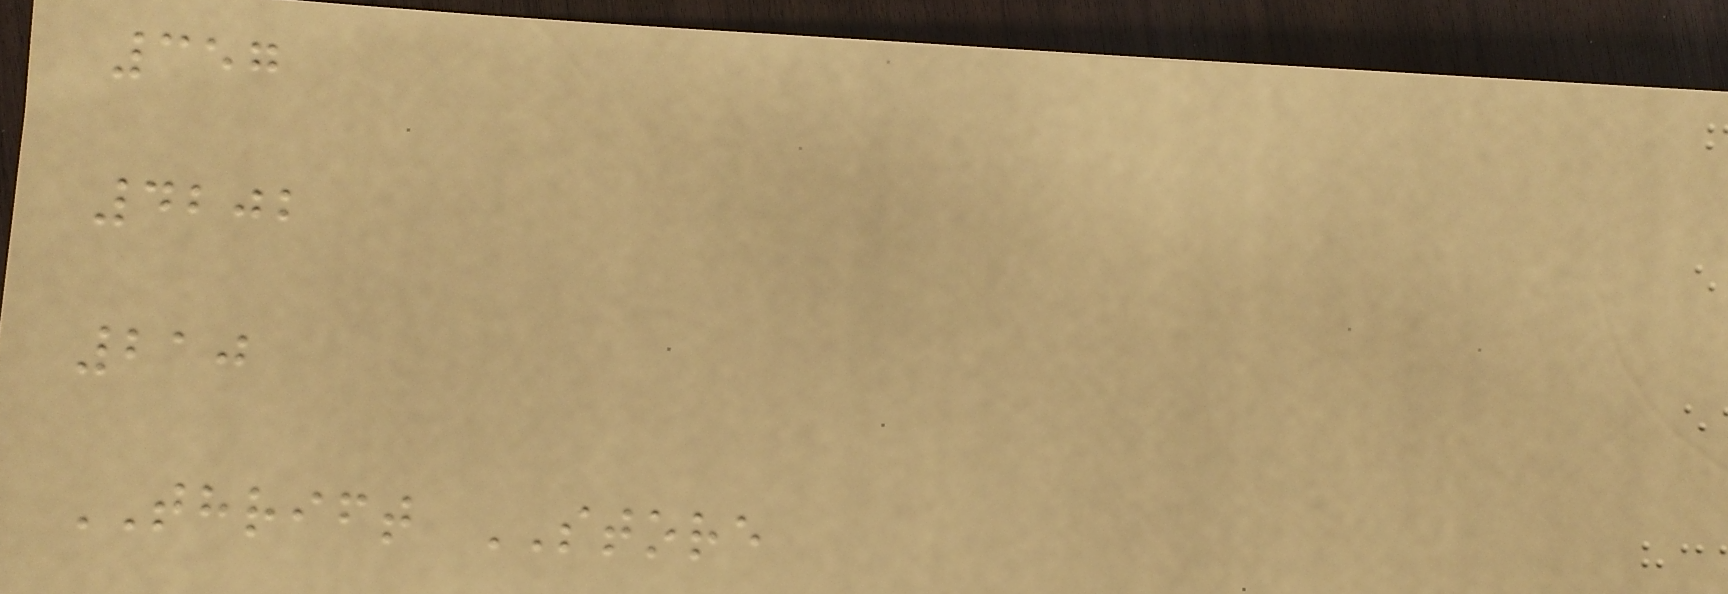357
4202
210
THRIFT STORE
